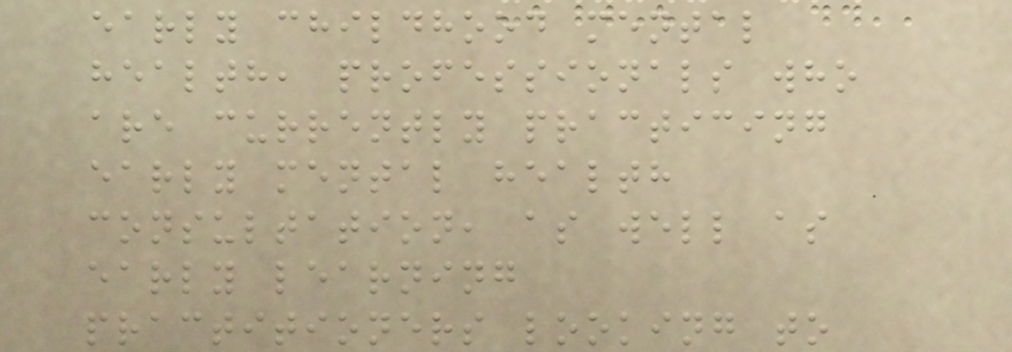early childhood mental
health, professionals who
are currently practicing
early mental health
consultation, as well as
early learning
practitioners looking to
